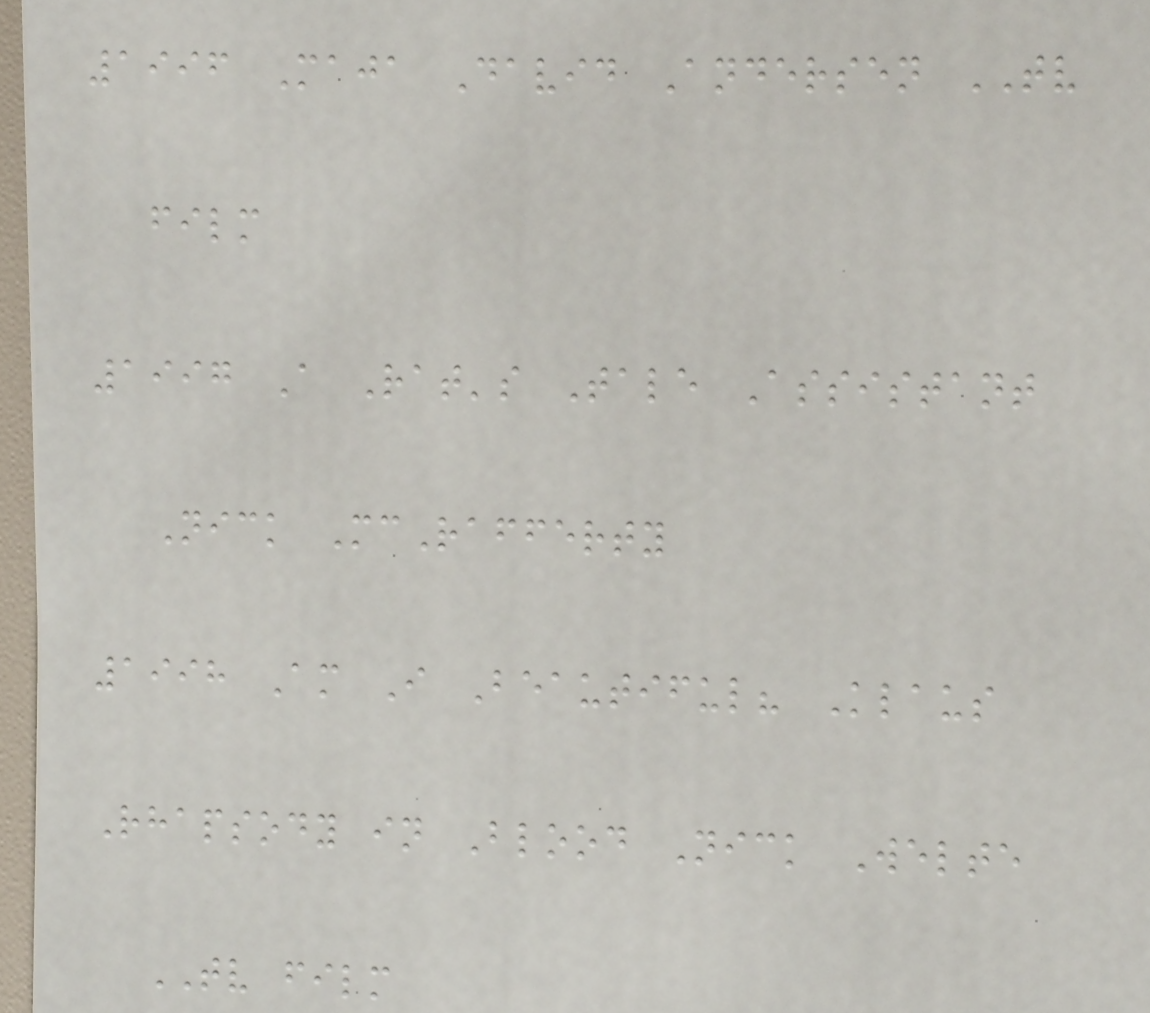1996 Maja David Andersen TV
film
1997 A Rat's Tale Assistant
Nick McRafferty
1998 Am I Beautiful? Klaus
Rhapsody in Blood Nick Welte
TV film
